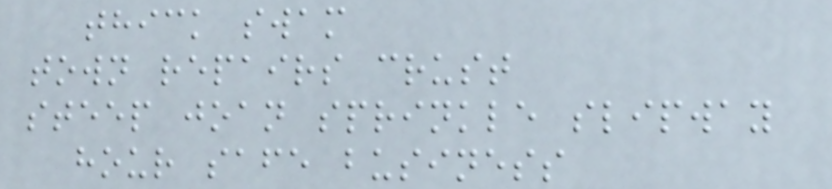thick swam
town repairs crust
steep joan sprinkle slipway
hour safe business
